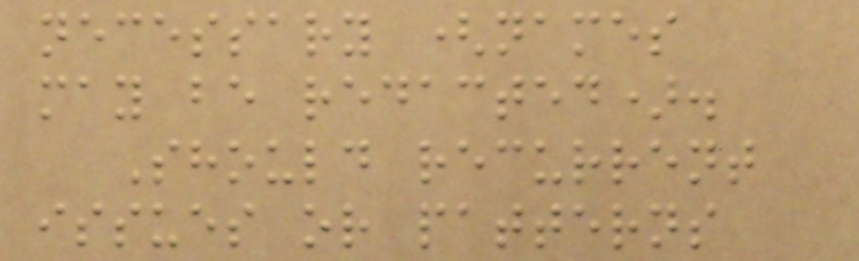necessary (names
may be redacted).
Should recurrent
issues or patterns
